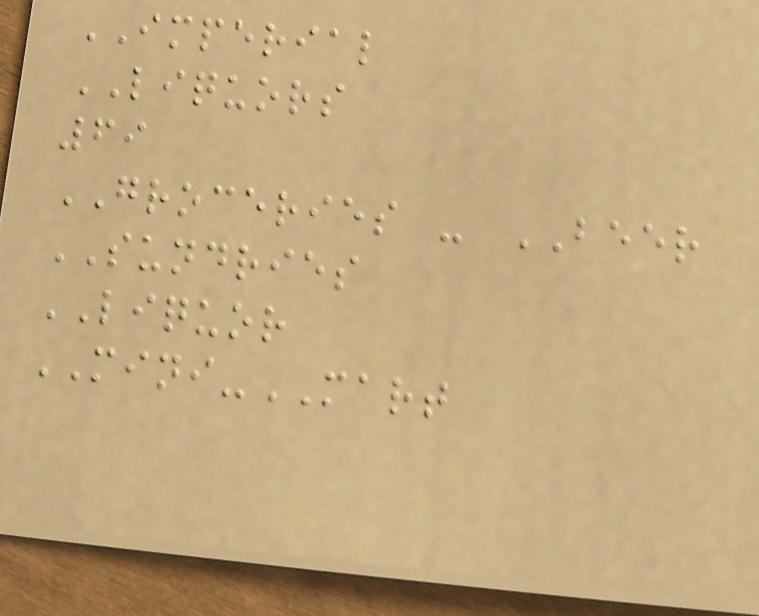IMPERIAL
LIQUORS
69
GROCERIES - BEER
SUNDRIES
LIQUOR
MINI-MART
